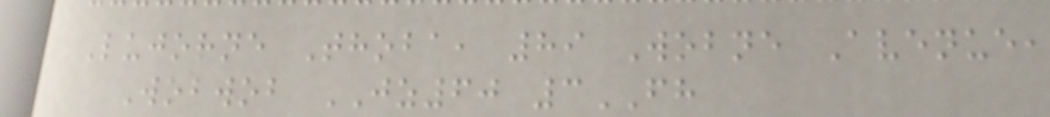Lujorne Thoba, 89 Wobne Avenue,
Wobwob JZ60 3FH
